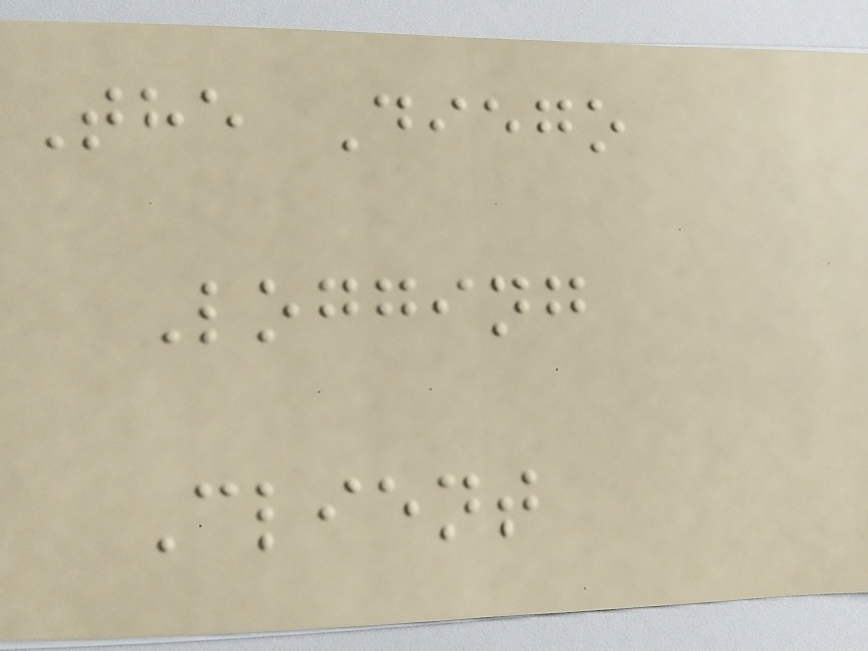The Diego
Logging
Client
